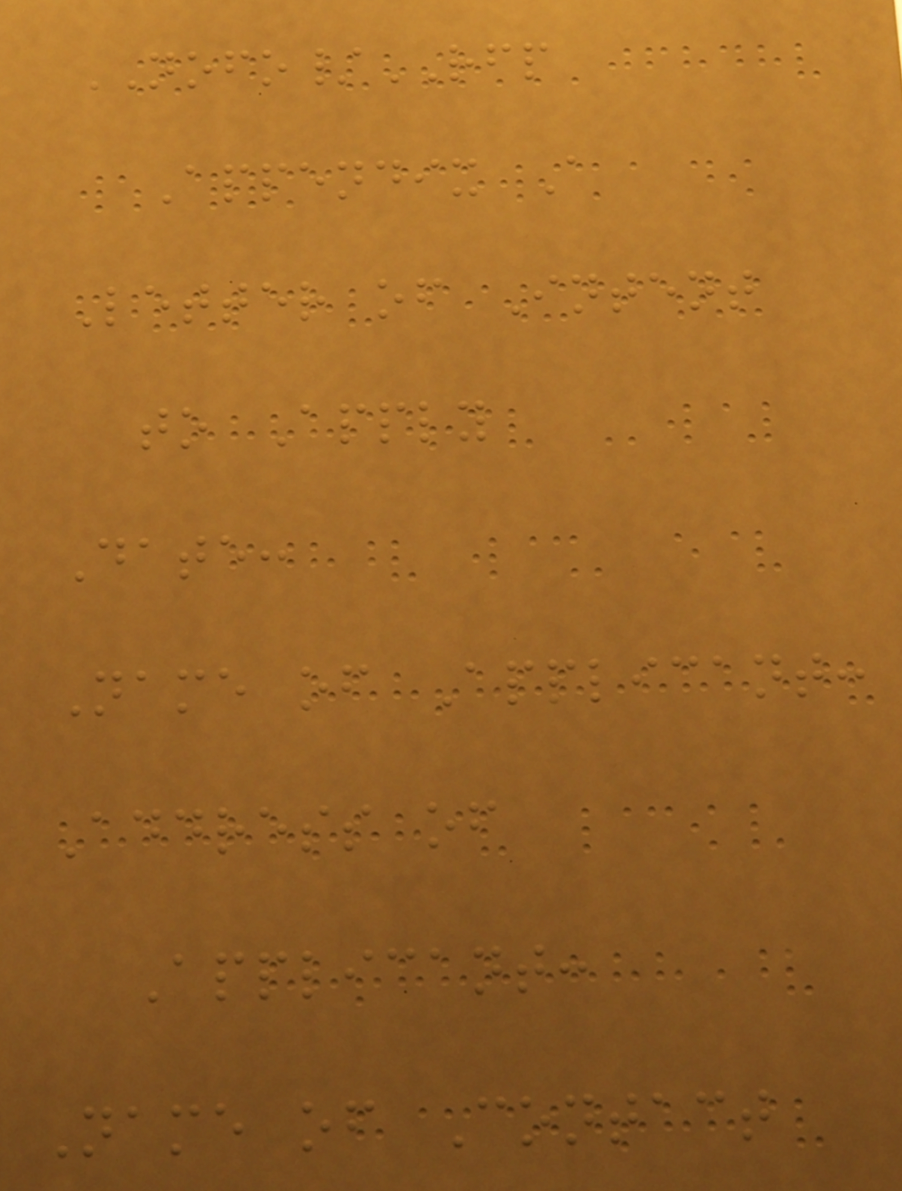NOFO/RFP
Appendix A
Letter of Intent
to Apply
Date:
Name of Applicant:
Address of
Applicant:
Name of Contact
